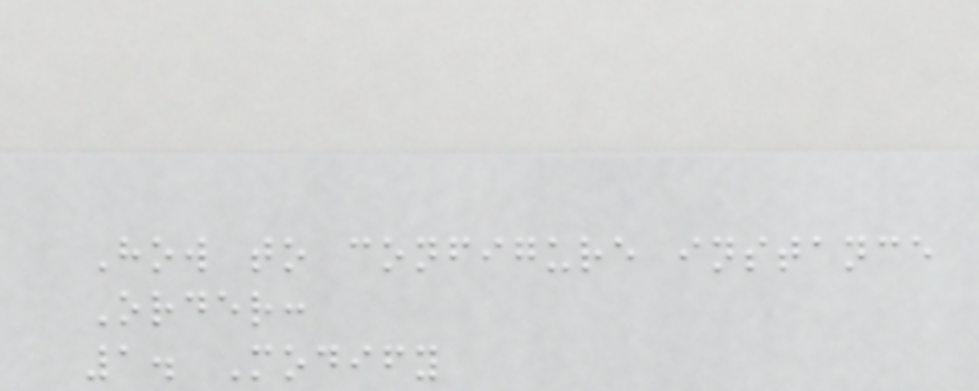How to configure instance
Order:
1. Modify
